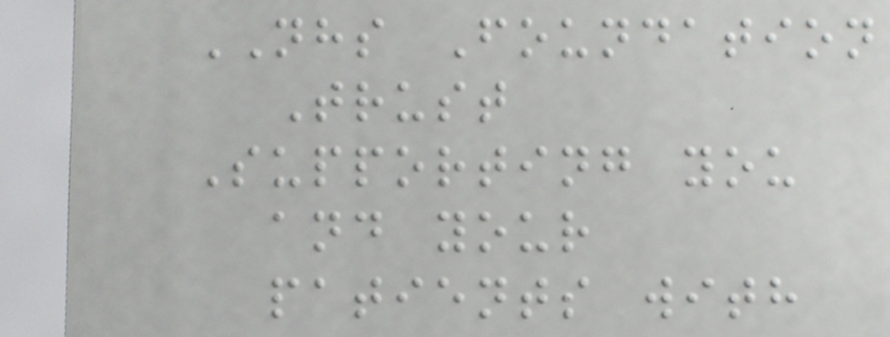NHS Foundation
Trust
Supporting you
and your
patients with
